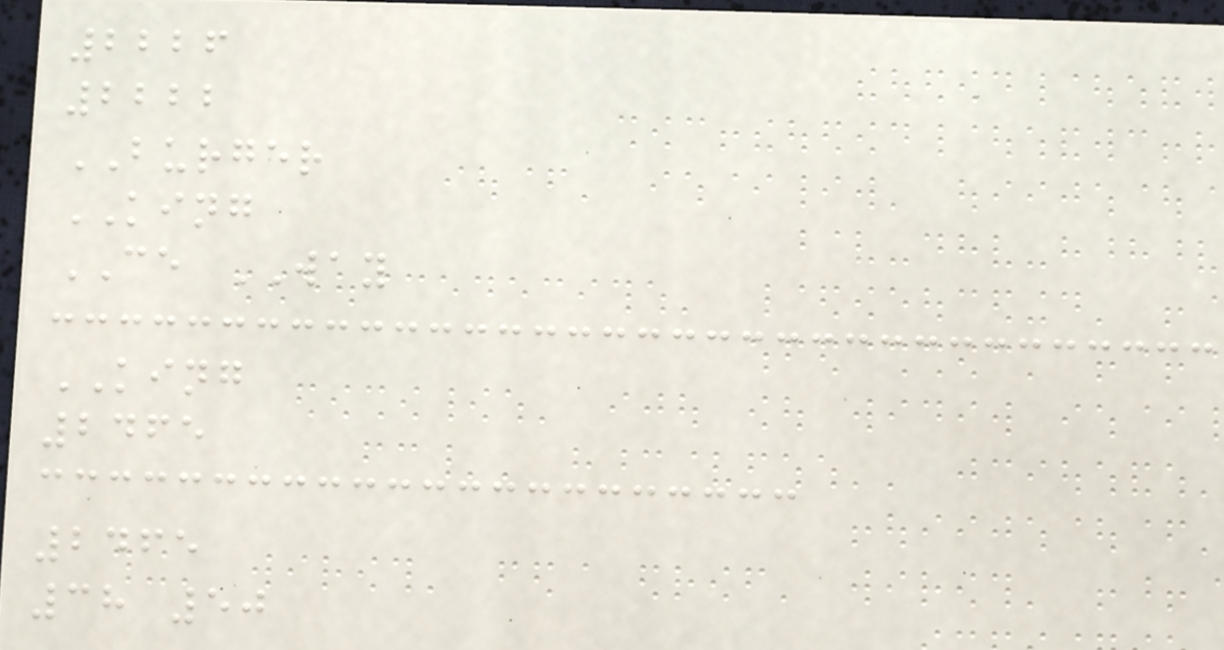2226
2222
BURGER
KING
CE WAY
KING
2465
2465
38 50
